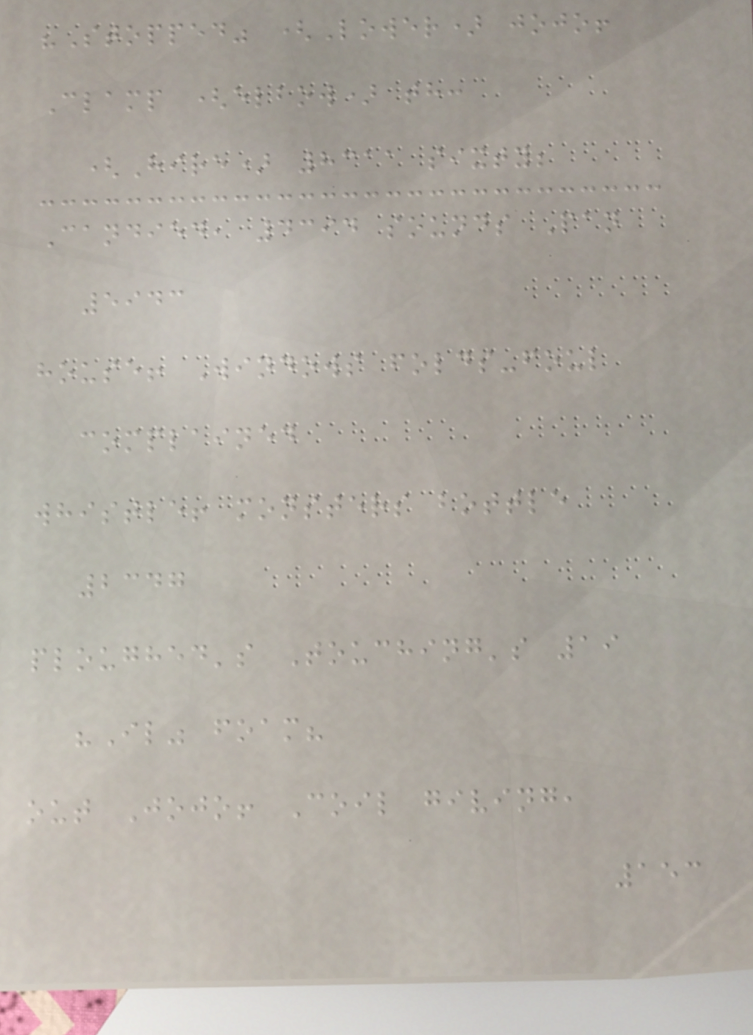"Stopped" (Lower) jojo!
Clamp (elbow) th:
(Hire) 8311 sixty;
Candied, 4394 sounds Pan
5943
house! Windows folds-foul
complained
whistle! monsters bottle
2347
ploughed's Touching's 19
"Il" foam?
out Jojo! Coil giving,
153
